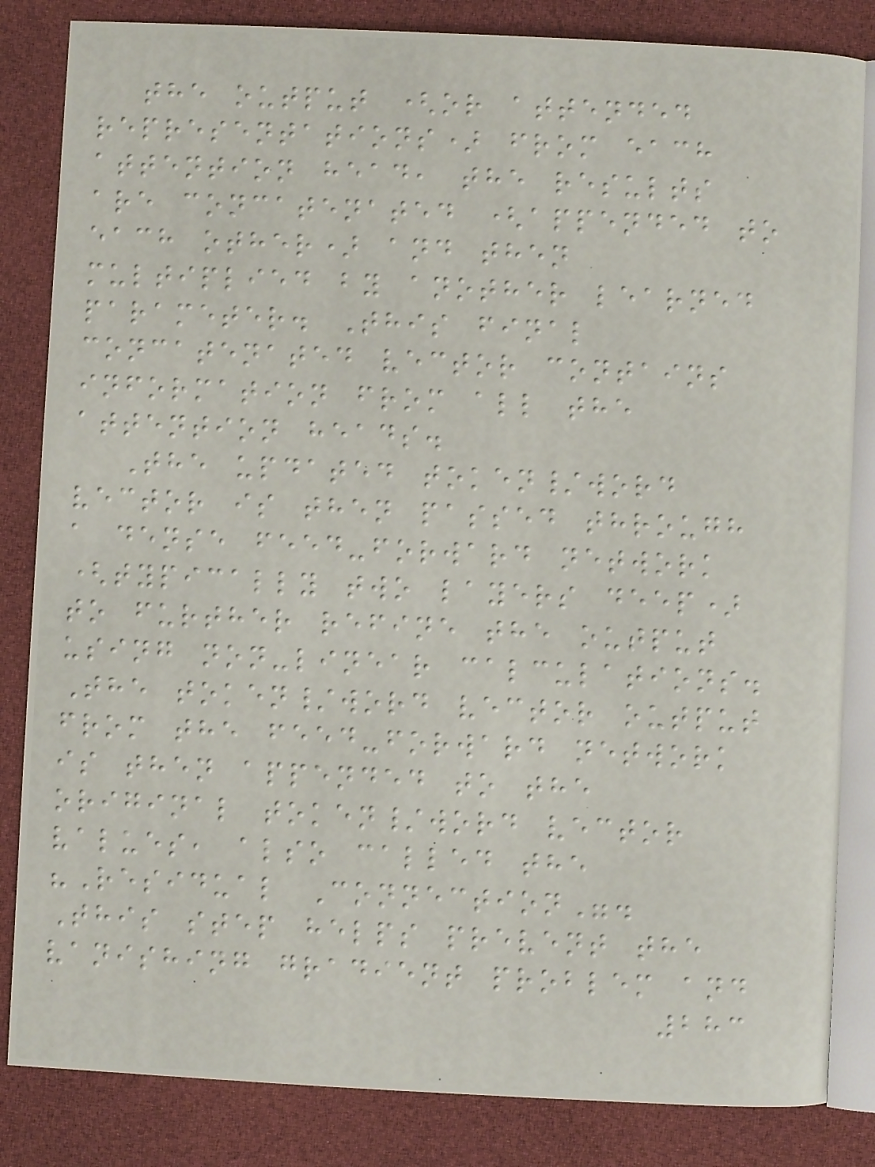the output (or attended
representations) from each
attention head, the results
are concatenated (appended to
each other) and then
multiplied by another learned
parameter. This final
concatenated vector contains
information from all the
attention heads.
The updated token/word
vector is then passed through
a dense feed-forward network
(typically two layers deep)
to further refine the output
using non-linear calculations.
The token/word vector output
from the feed-forward network
is then appended to the
original token/word vector
values, also called the
"Residual Connection".
This step helps prevent the
vanishing gradient problem and
283
